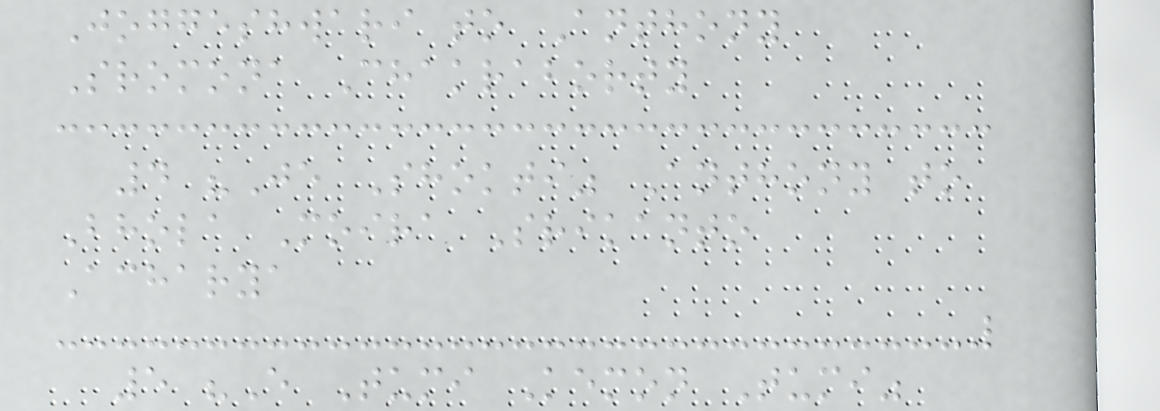Joggeshwari to Anthony
Sromona Chakraborty
4 "Je Shokti" Anthony to
Bhola Moira Srikanto
Acharya
5 "E Tumi Kemon Tumi"
